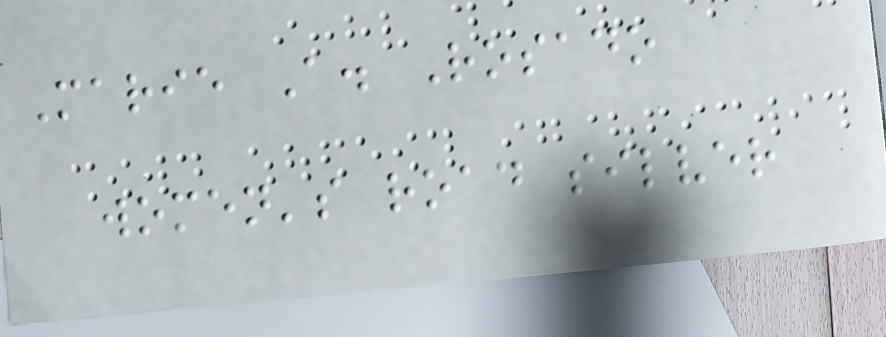Marie A. Rosado
women's road silver
